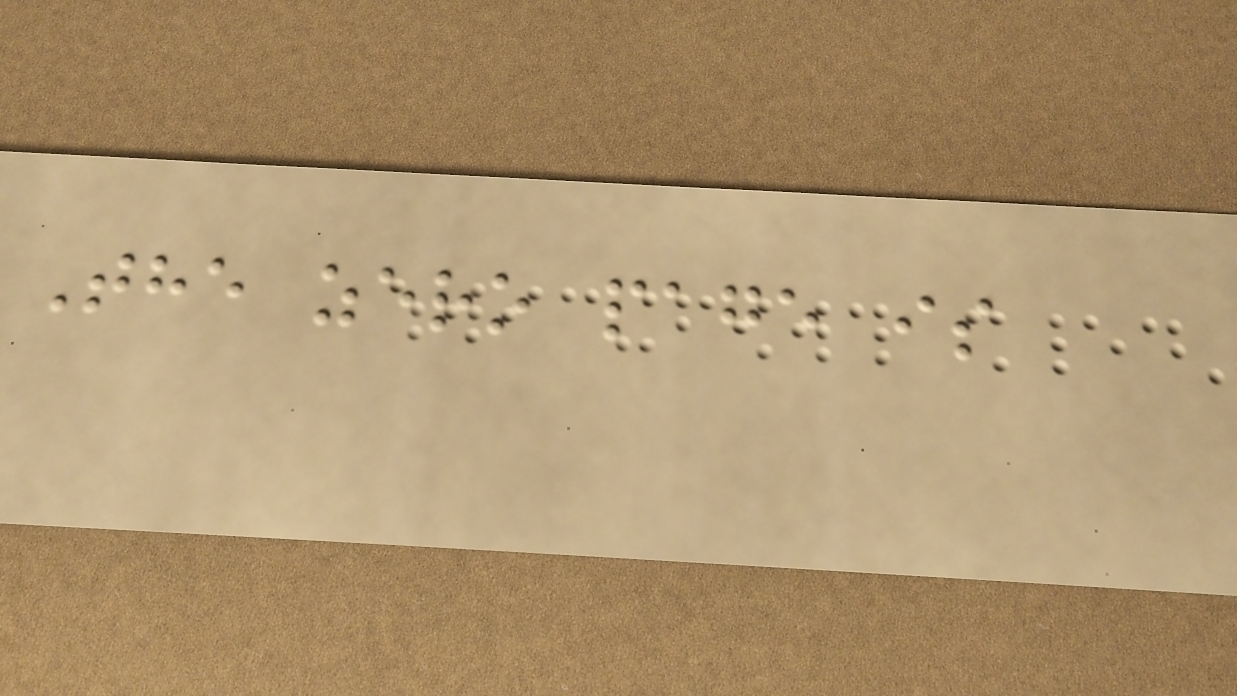The zero page is
